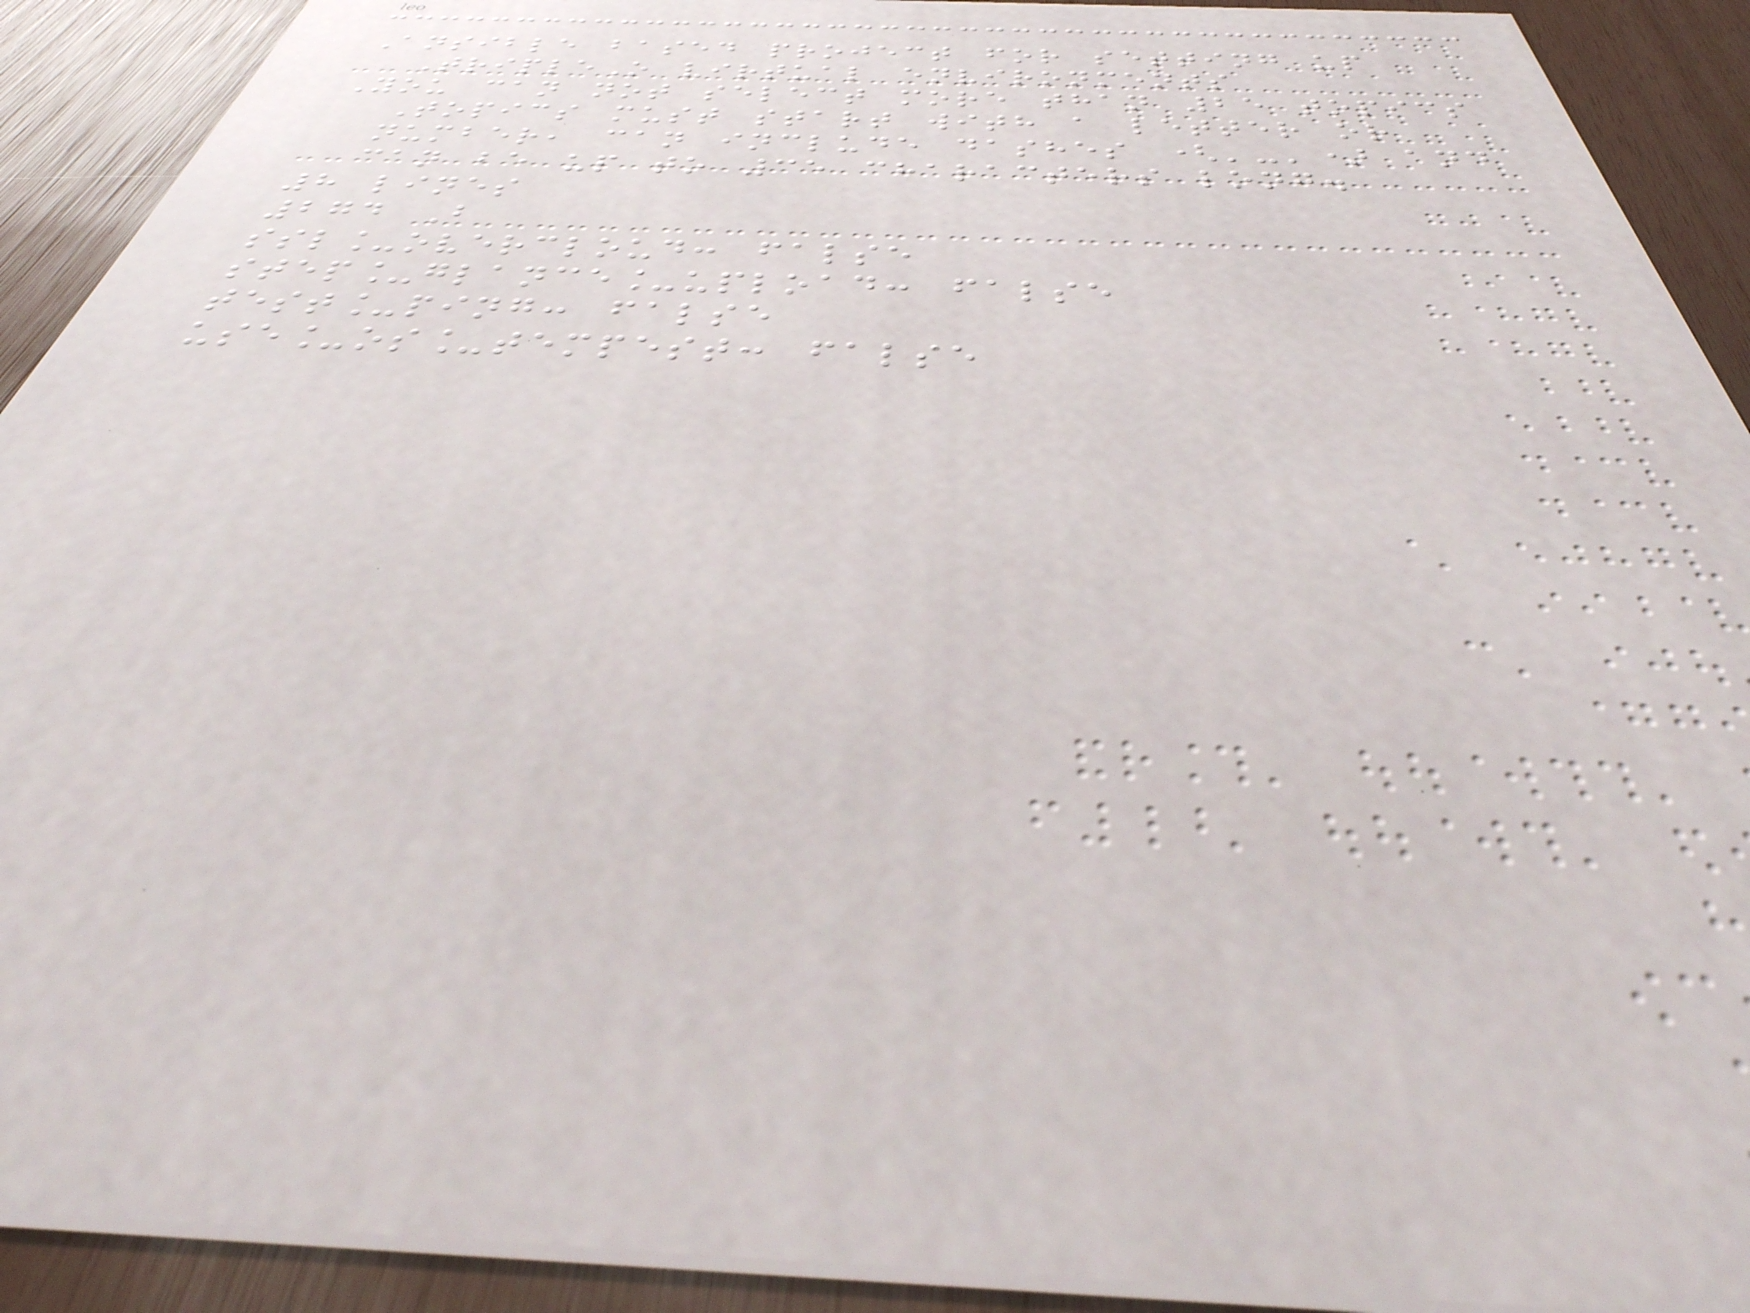Ansible based project for setting up
TripleO virtual environments
You can not select more than 25 topics
Topics must start with a letter or
number, can include dashes ('-') and
can be up to 35 characters long.
8 lines
274 B
ssl_overcloud: false
step_glance_upload: false
test_ping: false
use_os_tempest: false
